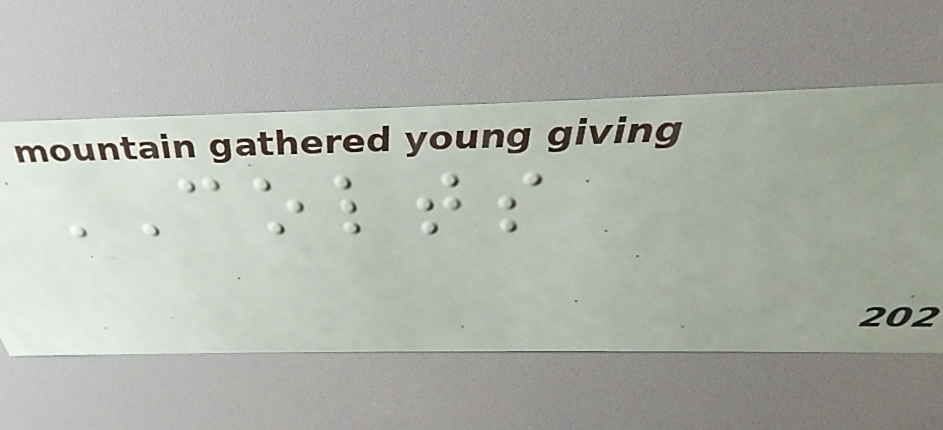COLTS
